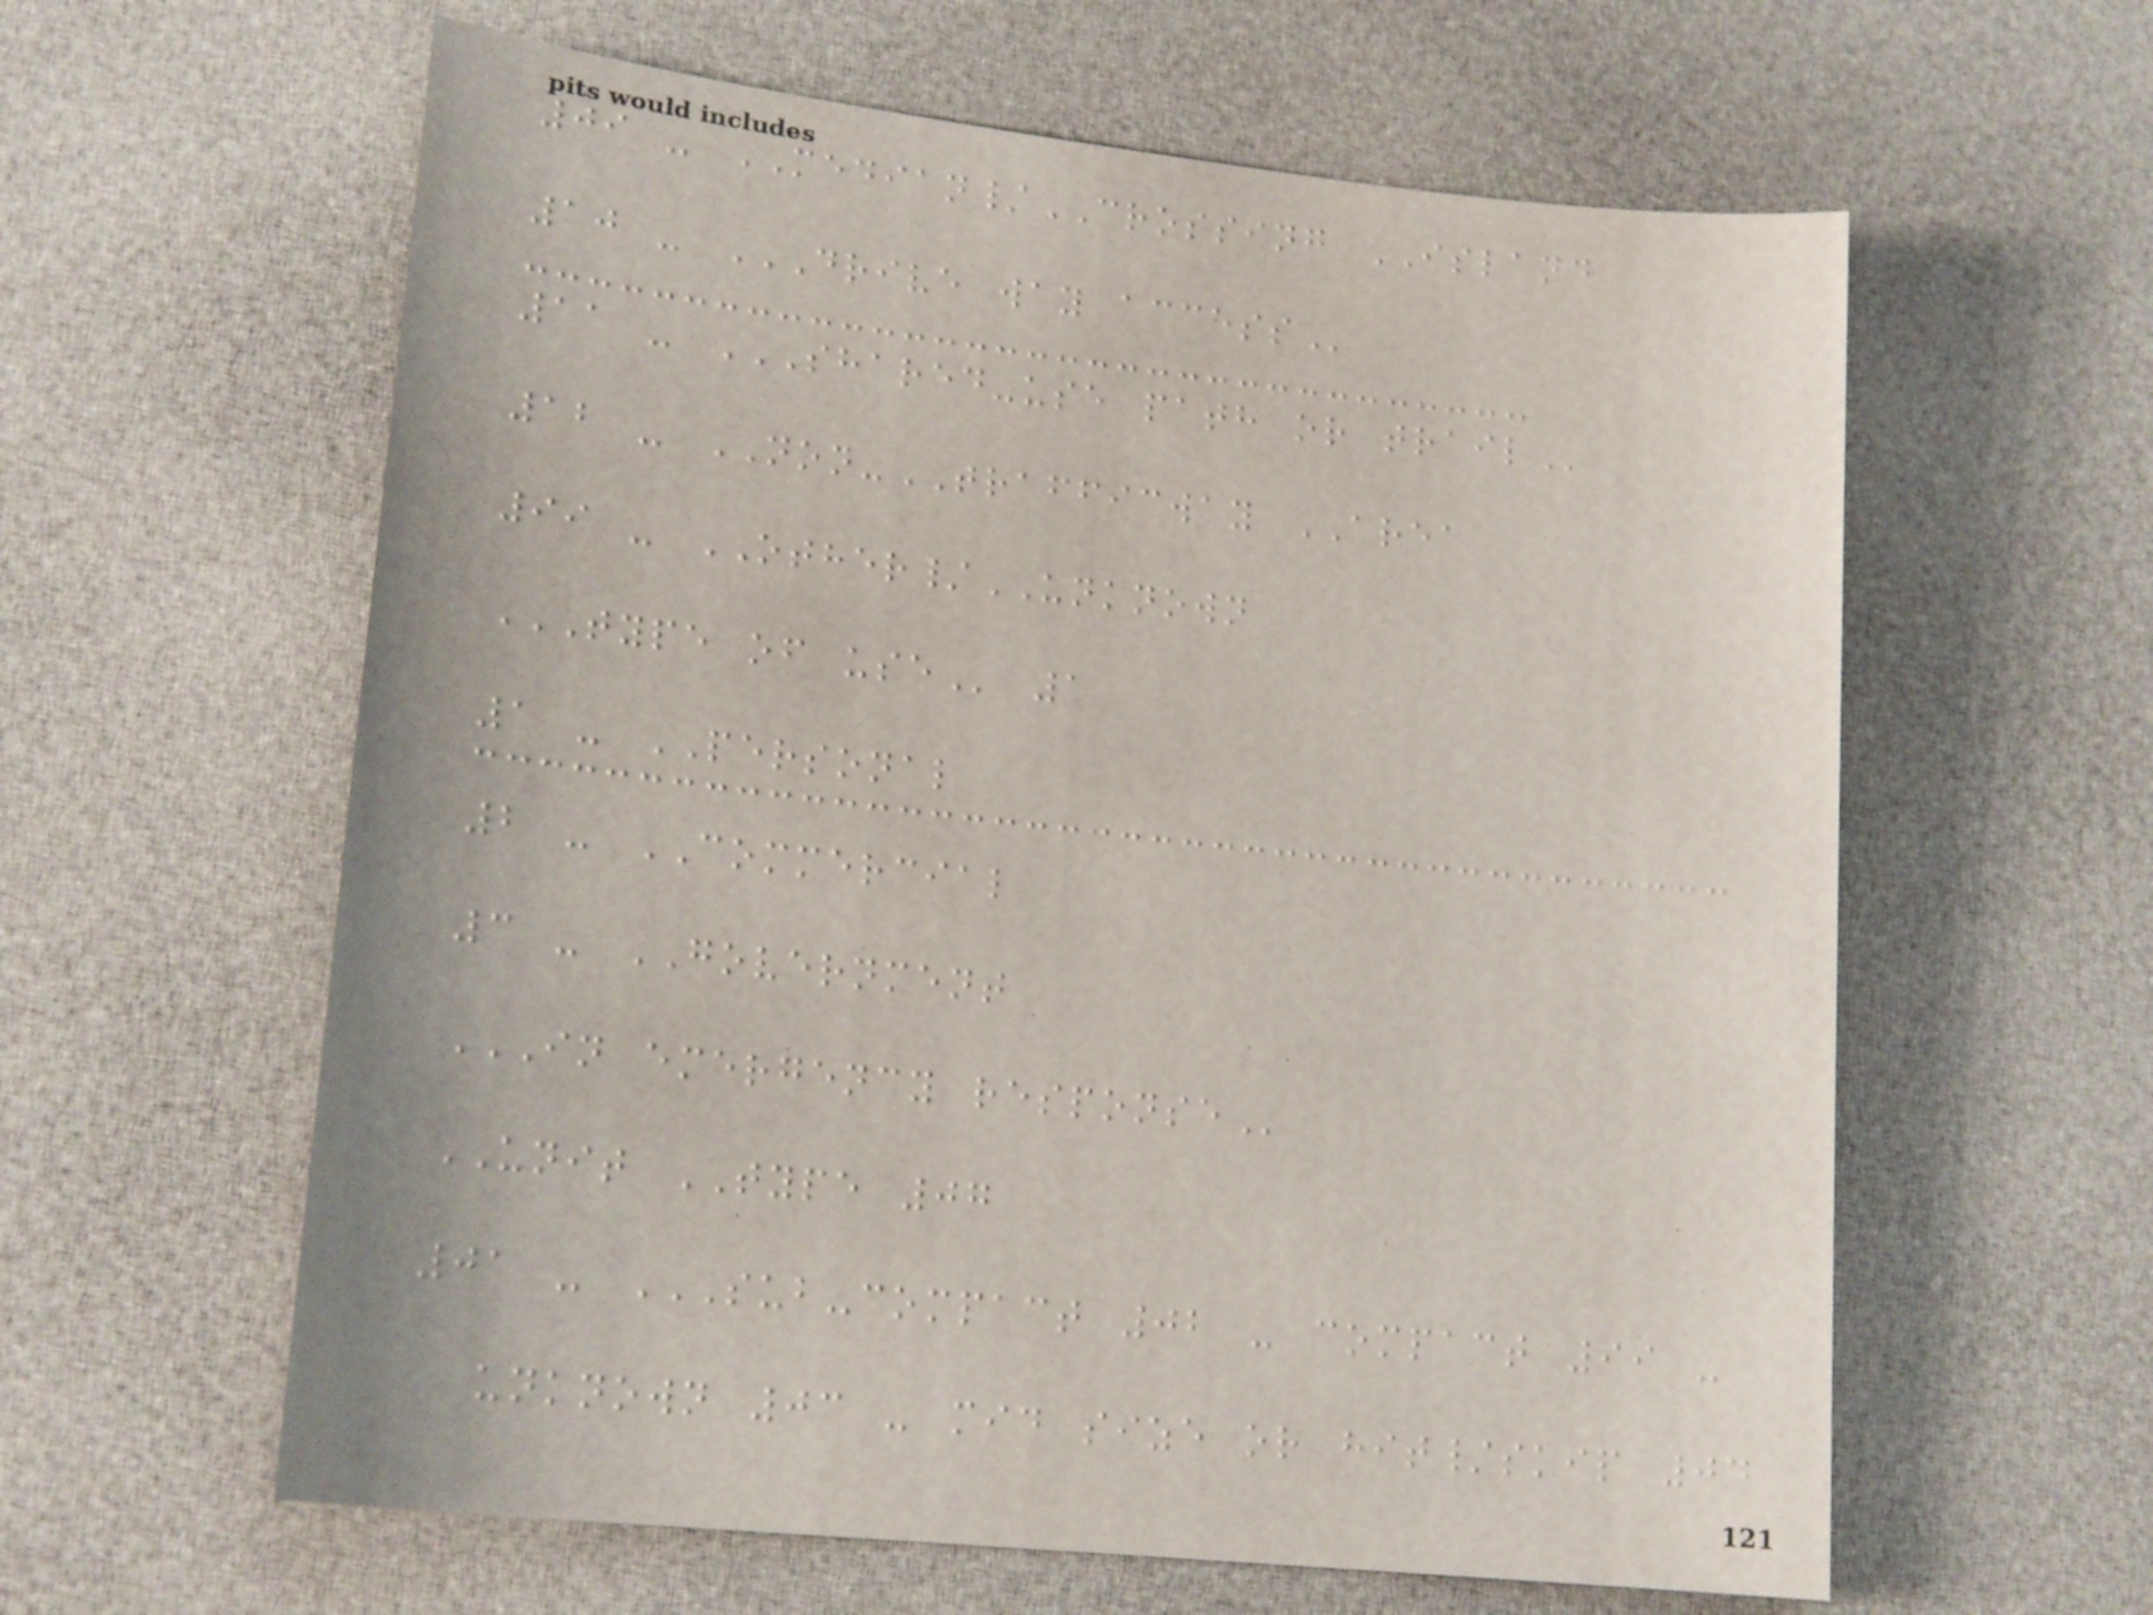09 - MEDIAN/CROSSING ISLAND
10 - DRIVE WAY ACCESS
11 - SHARED-USE PATH OR TRAIL
12 - NON-TRAFFICWAY AREA
99 - OTHER/UNKNOWN
TYPE OF USE 1
1 - PERSONAL
2 - COMMERCIAL
3 - GOVERNMENT
IN EMERGENCY RESPONSE
UNIT TYPE 07
01 - SUB-COMPACT 02 - COMPACT 99 -
UNKNOWN 03 - MID SIZE OR HIT/SKIP 04
